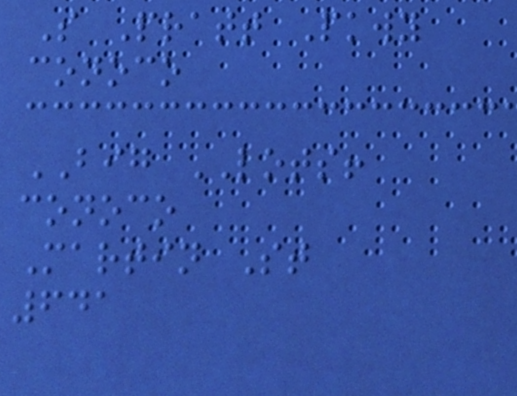S Pratt Pkwy
conoco
BIG LOTS!
conoco
Martin St
641
